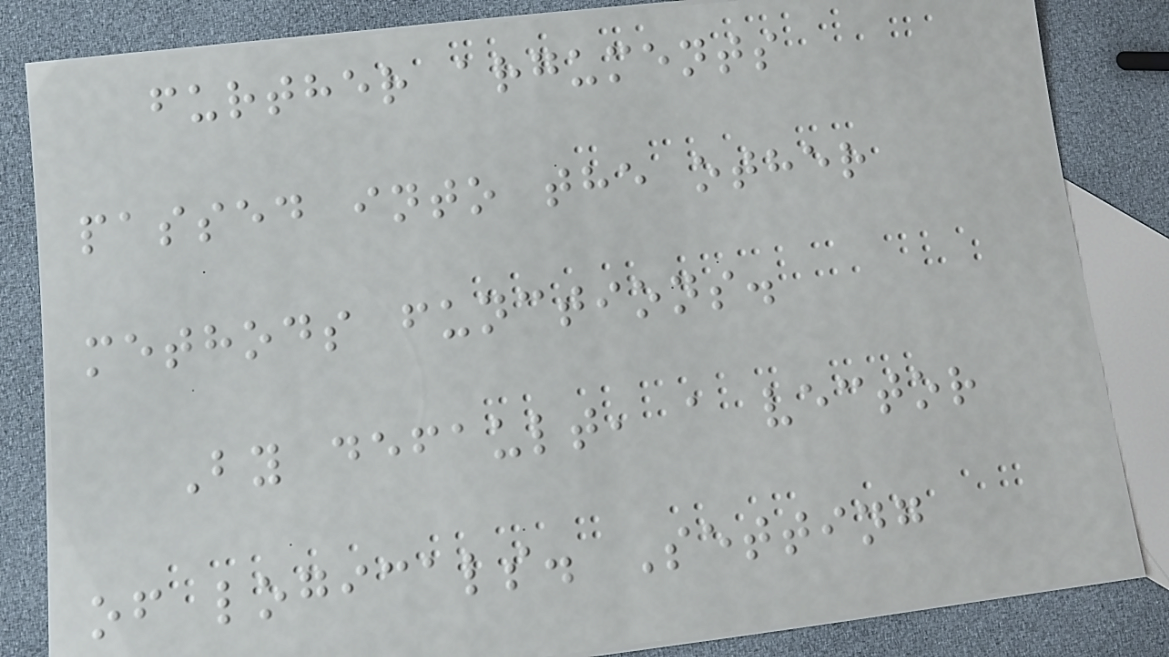further arguments
passed into the other
methods functions.
By default, a vector
of logicals. Setting
